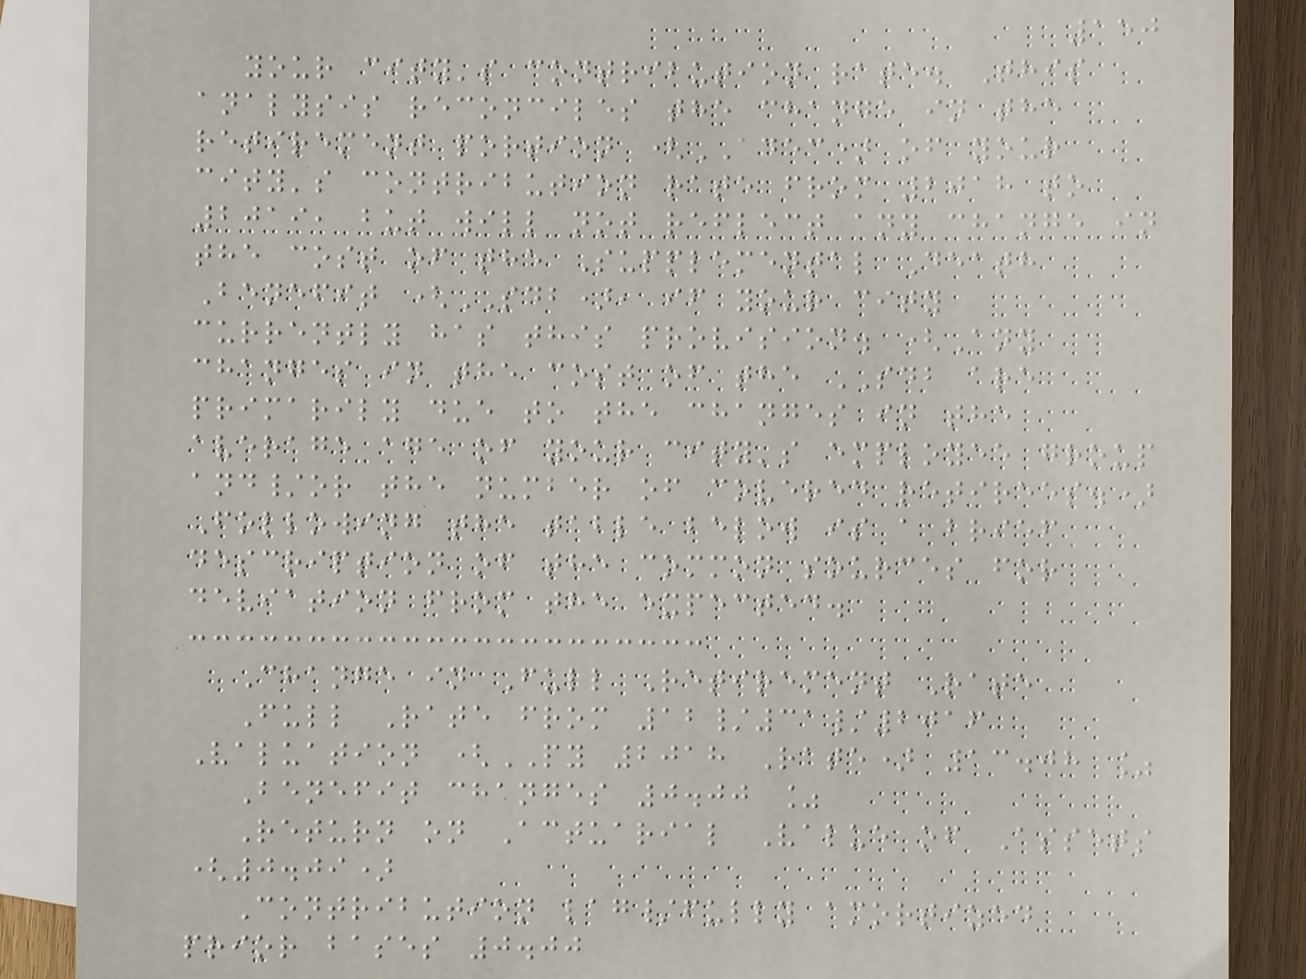150
your city's contribution rate. This
analysis reconciles the change in the
retirement portion (ADEC) of your
city's contribution rate from 2018 to
2019, but will not reflect any change in
the cost of the Supplemental Death
Benefit (SDB), if your city
currently has this provision. (Any
changes in the cost of the SDB are
primarily due to the changes in the
average age of your city's employee group
and/or the number of covered retirees.)
Following the table below is a brief
description of the common sources for
deviation from the expected.
Change in Full Retirement Rate
Full Rate from 12/31/2016
Valuation (PY 2018 Rate) 13.08 %
Benefit changes 0.00 %
Return on Actuarial Value of Assets
(0.09)
Contribution lag/fully amortized
prior bases 0.00
